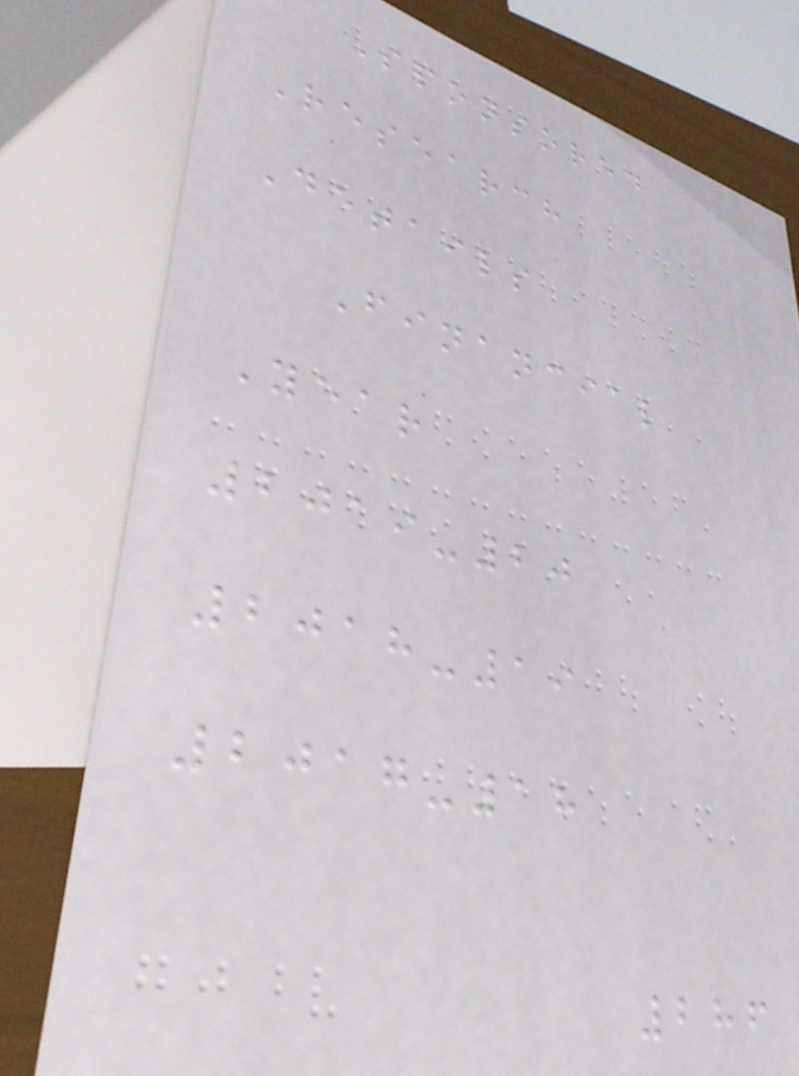Sponsored
Research
Details
Financial
Year
2019-20
2018-19
2017-18
286
